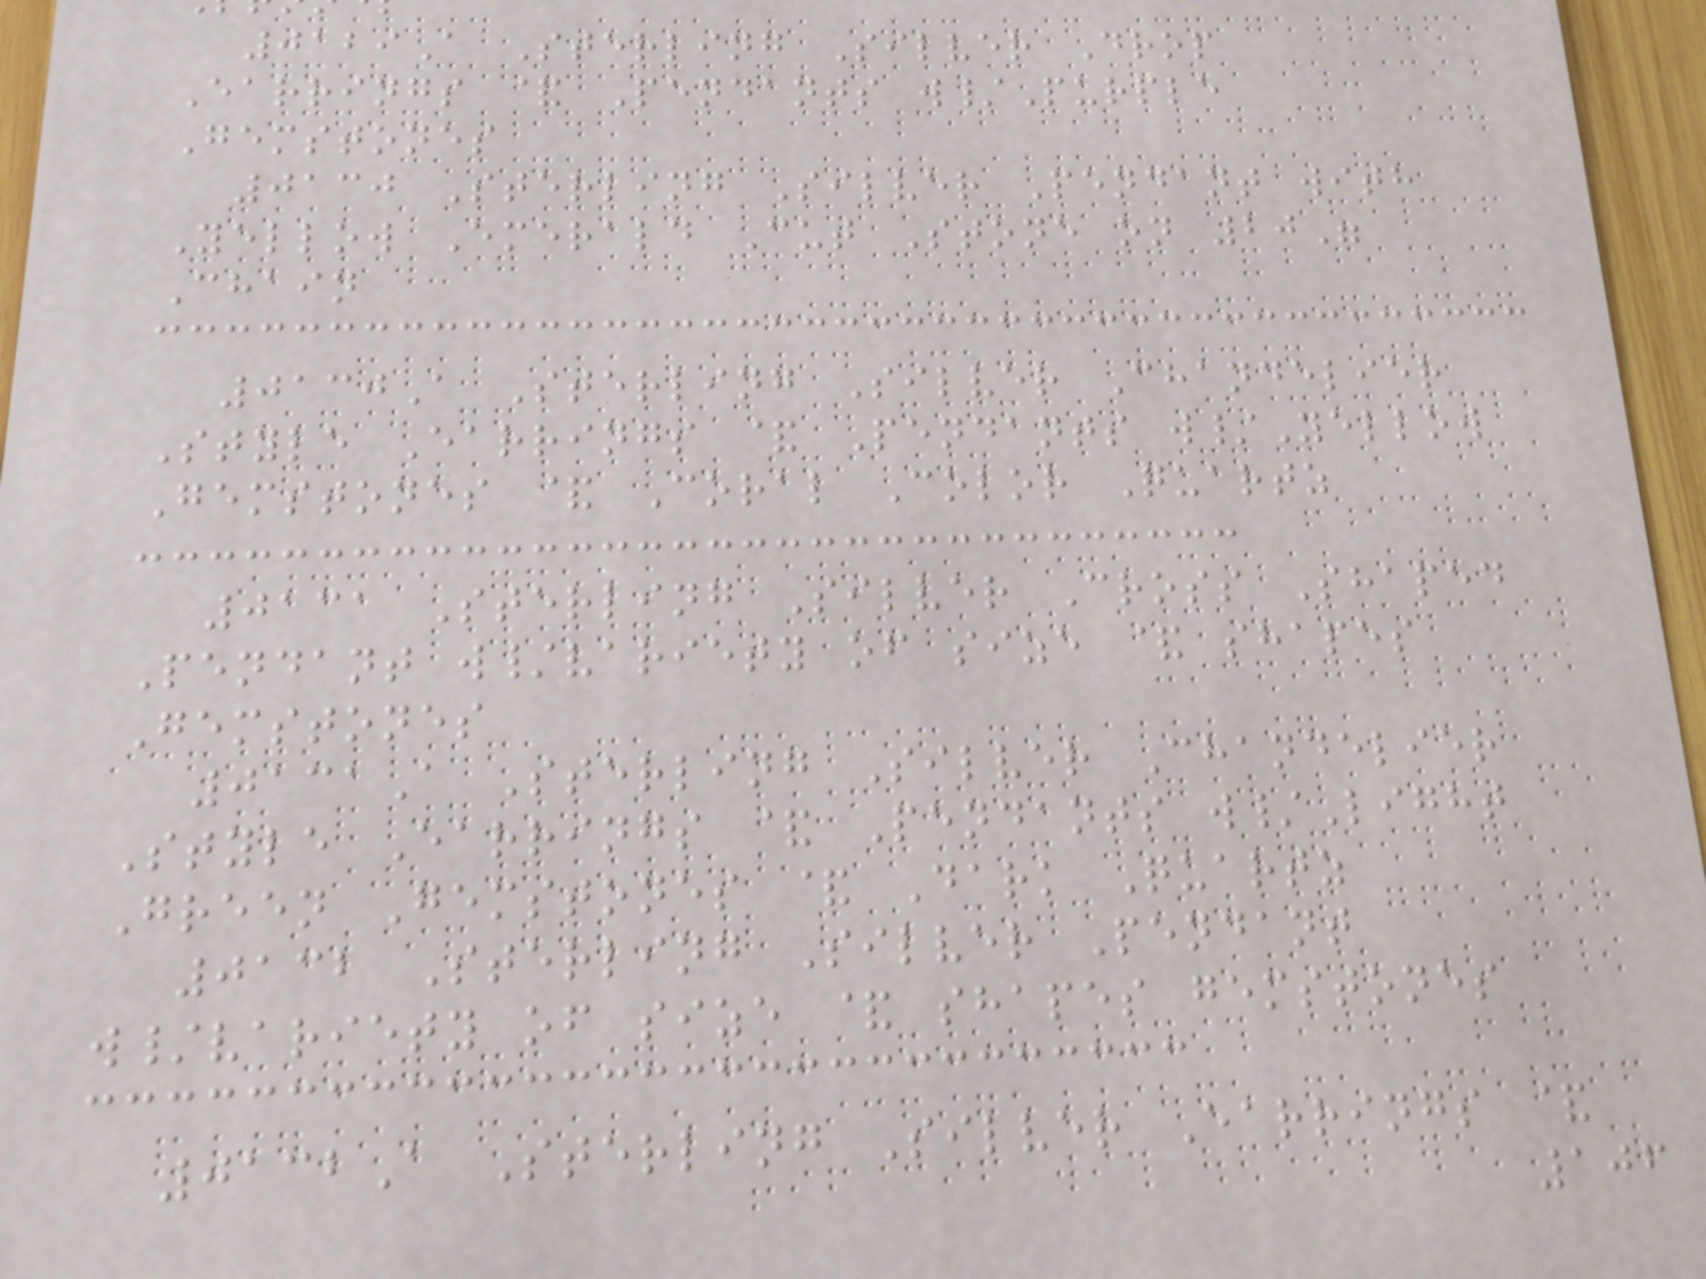0129A Sterling Silver Drop
Earrings & Pendants w/Purple
Gemstones
0130 Sterling Silver Pendant with
Yellow Emerald Cut Stone on 20"
Chain
0130A Sterling Silver Chandelier
Style Earrings & Pendants w/Yellow
Gemstones & Coral Color Quartz
0131 Sterling Silver Cross Shaped
Pendant w/variety of size & shapes
Gemstones
0131A Sterling Silver Chandelier
Style Earrings & Pendants w/Light
Green Gemstones & Dark Quartz
0132 Sterling Silver Pendant
w/variety of size & shapes gemstones
0132A Sterling Silver Earrings &
106
